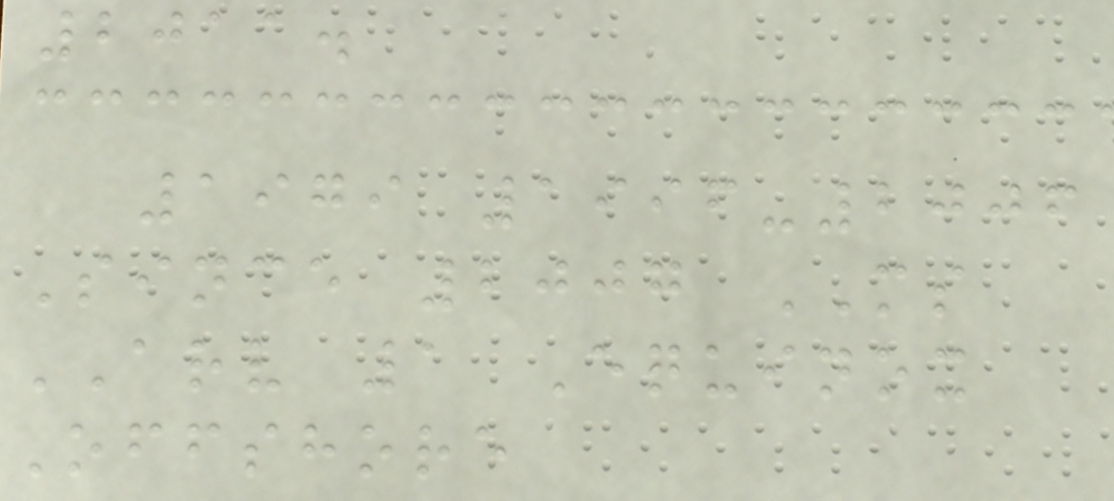2011.
1979 1996-2006
Since 2007 MS
ARV 1 Equinox
Offshore
